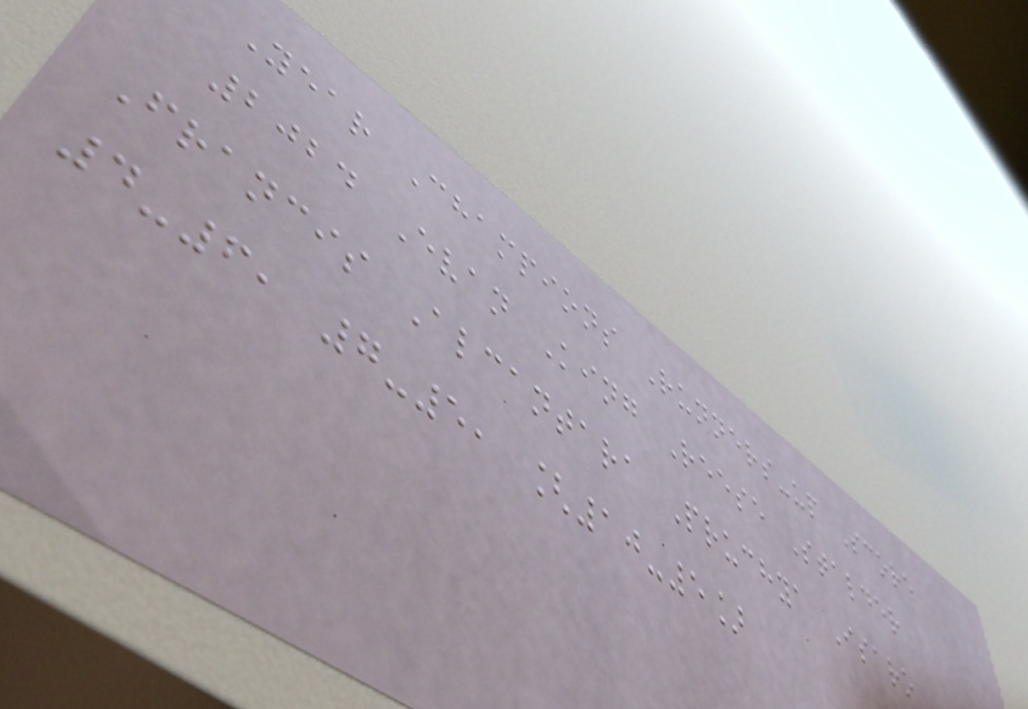Year Champions Runners-up Score
2024 Evan King Reese Stalder
Francis Alcantara Pruchya Isaro
4-6, 7-5, [10-5]
